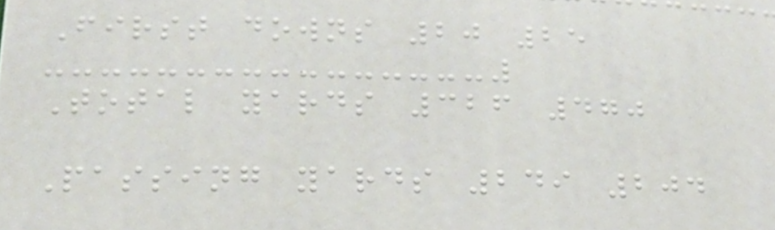First downs 20 25
Total yards 326 470
Passing yards 249 204
